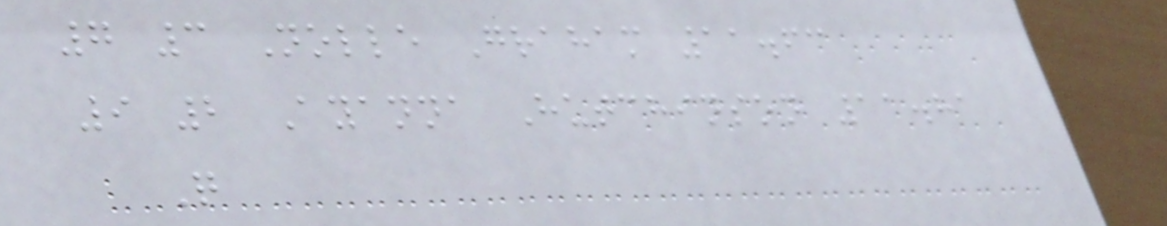7 3 Nolle Graham 11.63
9 2 Ayanna Hutchinson 11.81
Q
